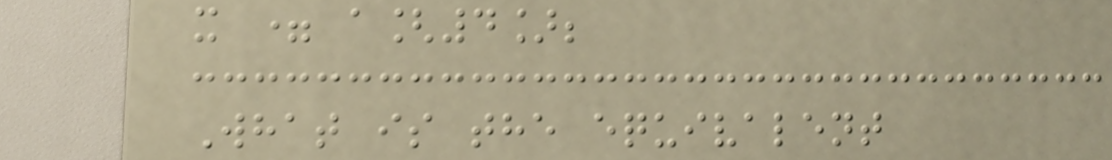x = a[4];
What is the equivalent
